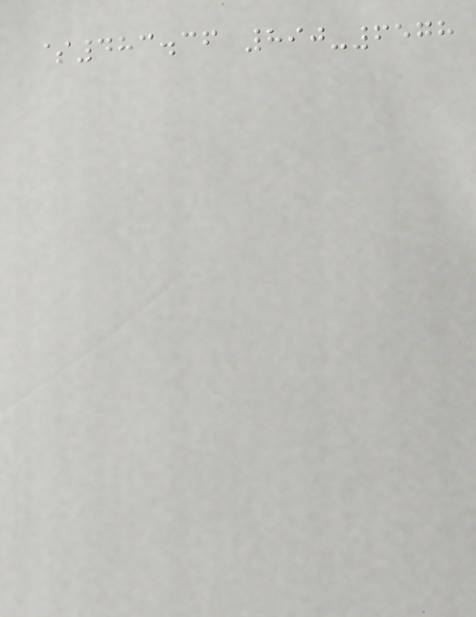$483.36 890-6578
